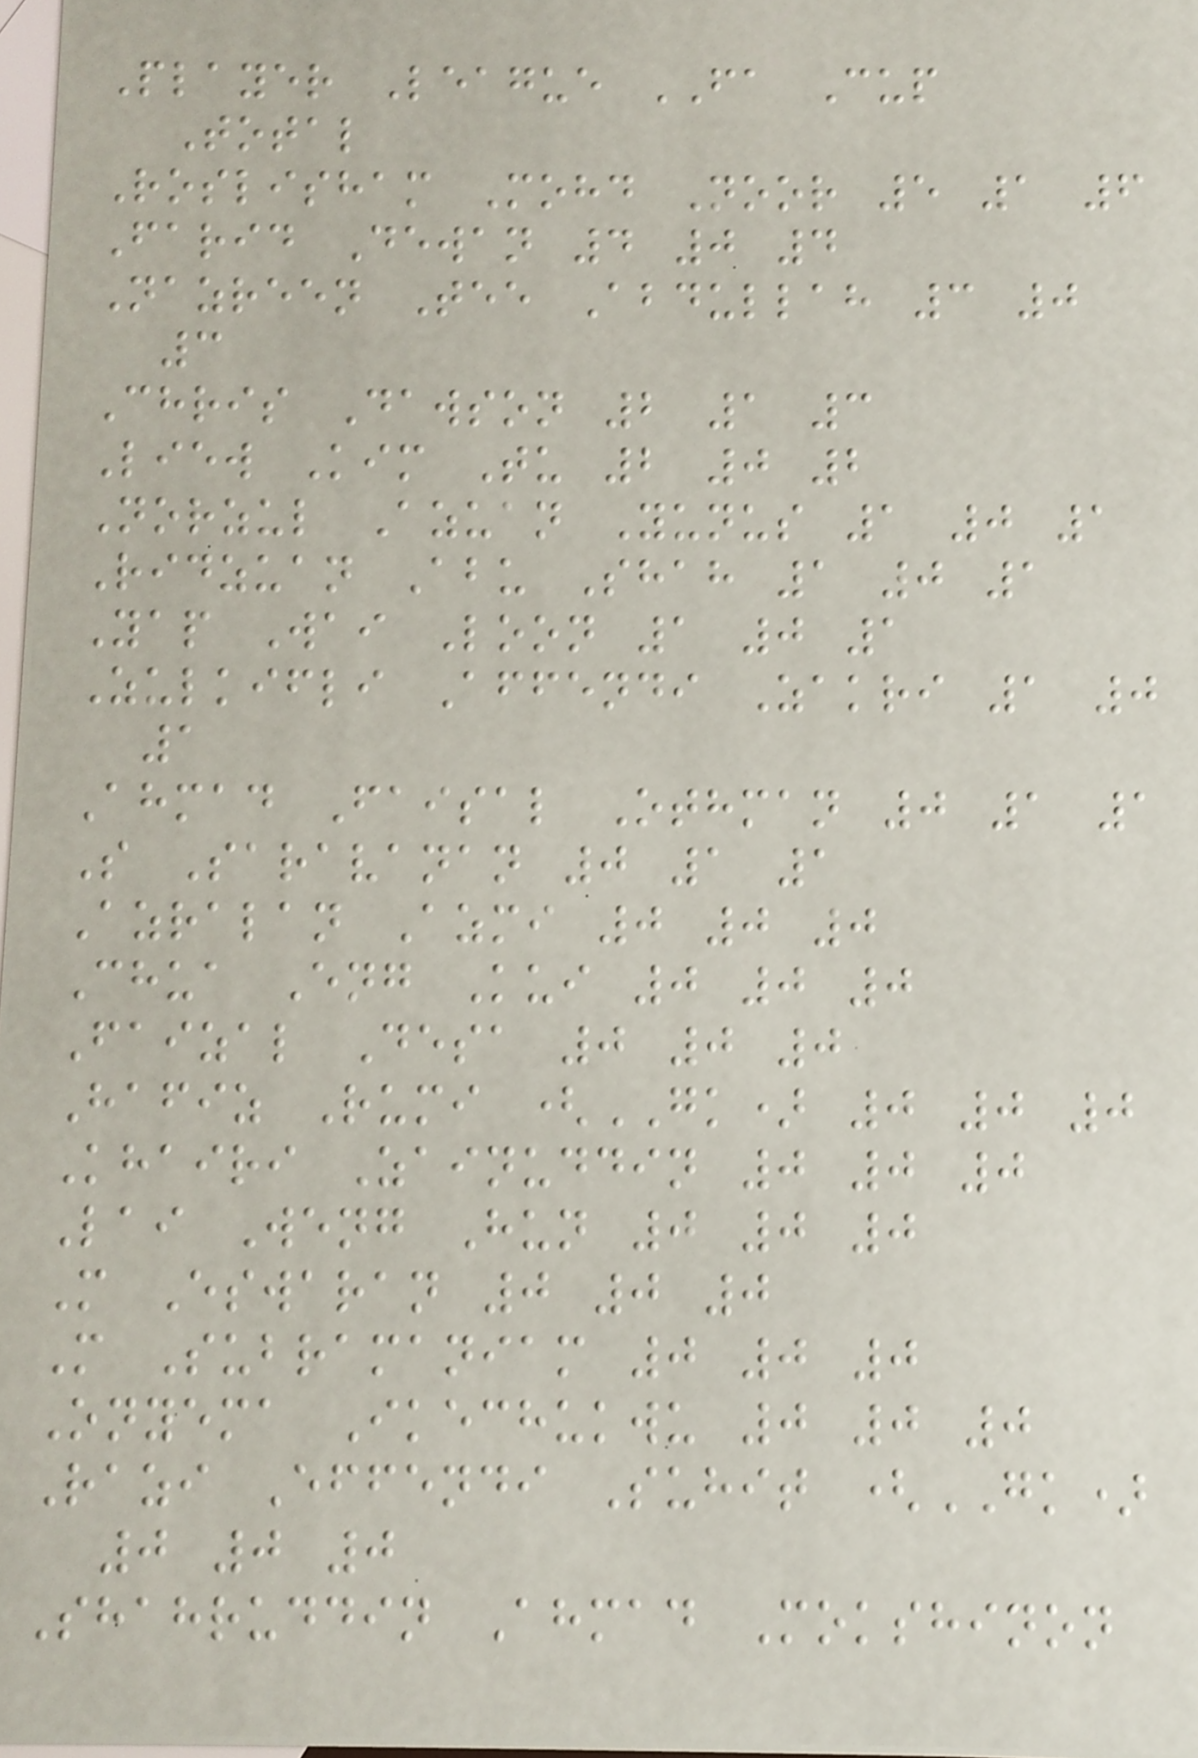Player League FA Cup
Total
Roslisham Mohd Noor 5 1 6
Farid Dewan 4 0 4
Nazreen Tee Abdullah 3 0
3
Chris Dawson 2 1 3
Liew Kim Tu 2 0 2
Norzul Azuan Yunus 1 0 1
Ridzuan Abu Shah 1 0 1
Yap Wai Loon 1 0 1
Zulkifli Affendi Zakri 1 0
1
Ahmad Faisal Othman 0 1 1
S Saravanan 0 1 1
Azralan Azmi 0 0 0
Chua Eng Kui 0 0 0
Faizal Desa 0 0 0
Hafiz Rumi (GK) 0 0 0
Khairi Zainuddin 0 0 0
Lai Weng Hun 0 0 0
M Eswaran 0 0 0
M Subramaniam 0 0 0
Onyema Ikechukwu 0 0 0
Razi Effendi Suhit (GK)
0 0 0
Shahruddin Ahmad Mokshinon
